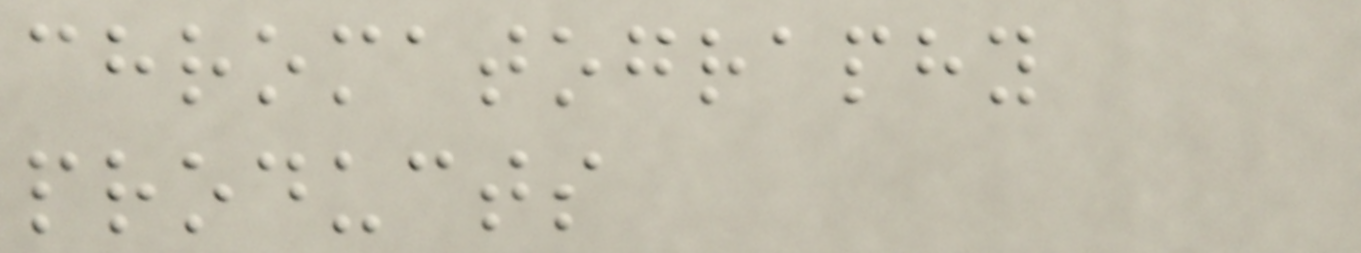chromatography
products
